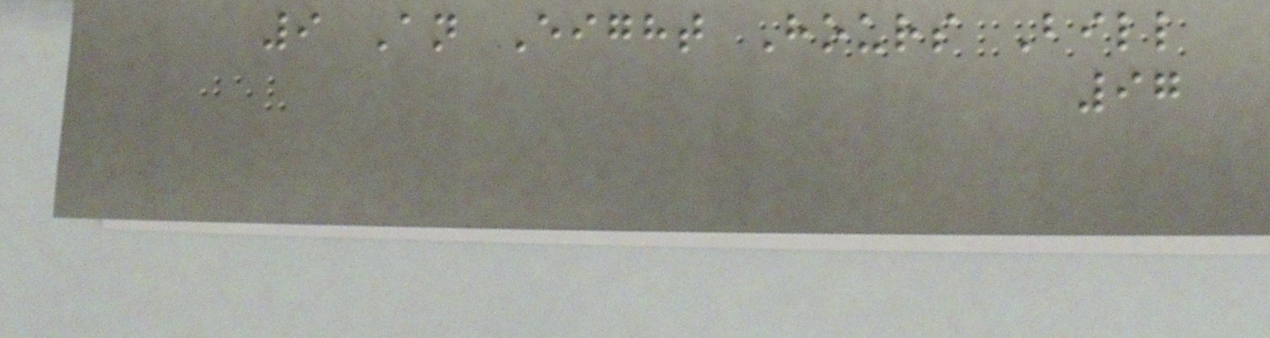9 An Eight Hours Bill
97
